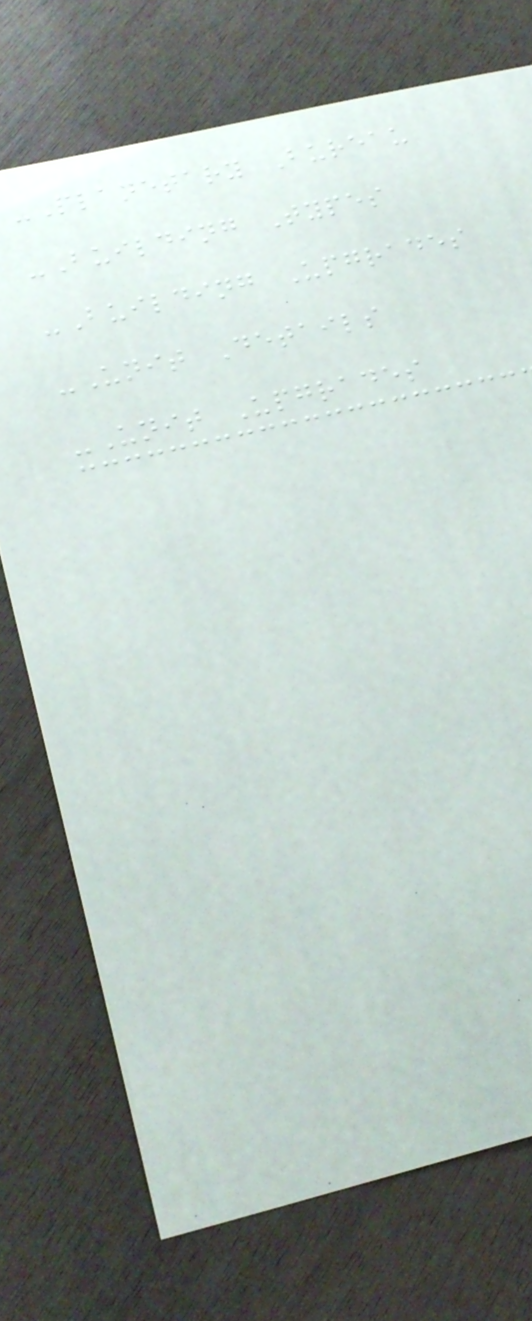-Planetary Bureau
-Building Types
-Building Upgrades
-Unit Details
-Unit Upgrades
